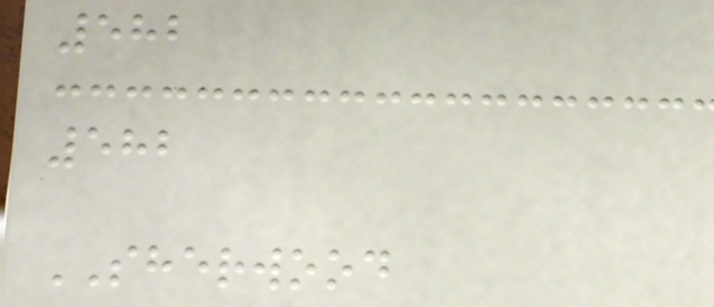582
582
SHERWOOD
